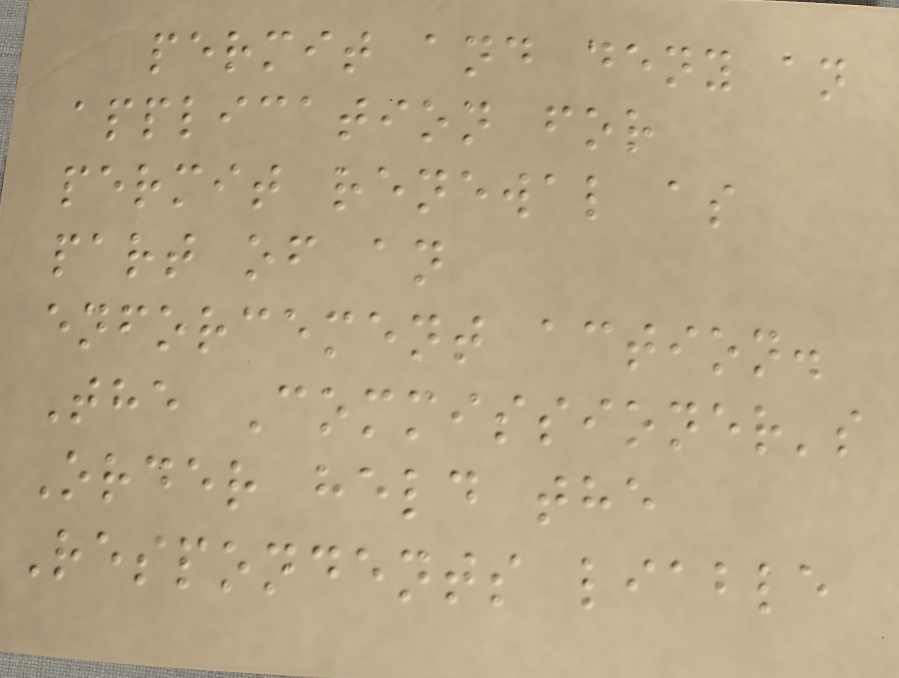permit and deny an
application for
permit renewal as
part of an
enforcement action.
The Commissioner's
Order held the
Respondents liable
